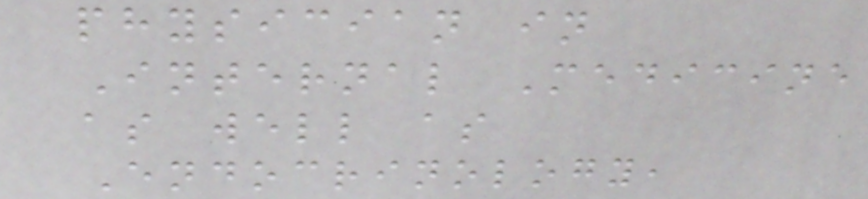physician in
Internal Medicine
as well as
Endocrinology,
